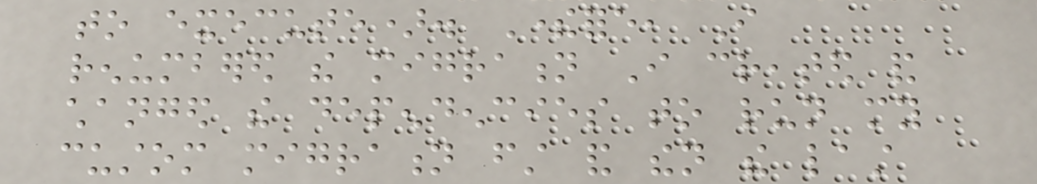to execute). Therefore, I
renumbered the migration I created and
changed the dependencies to run my
custom migration first and then the last
